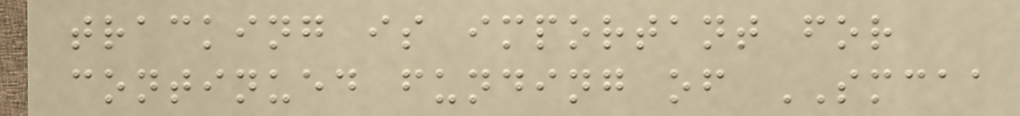tracking is important for
continued funding of SMCAA
